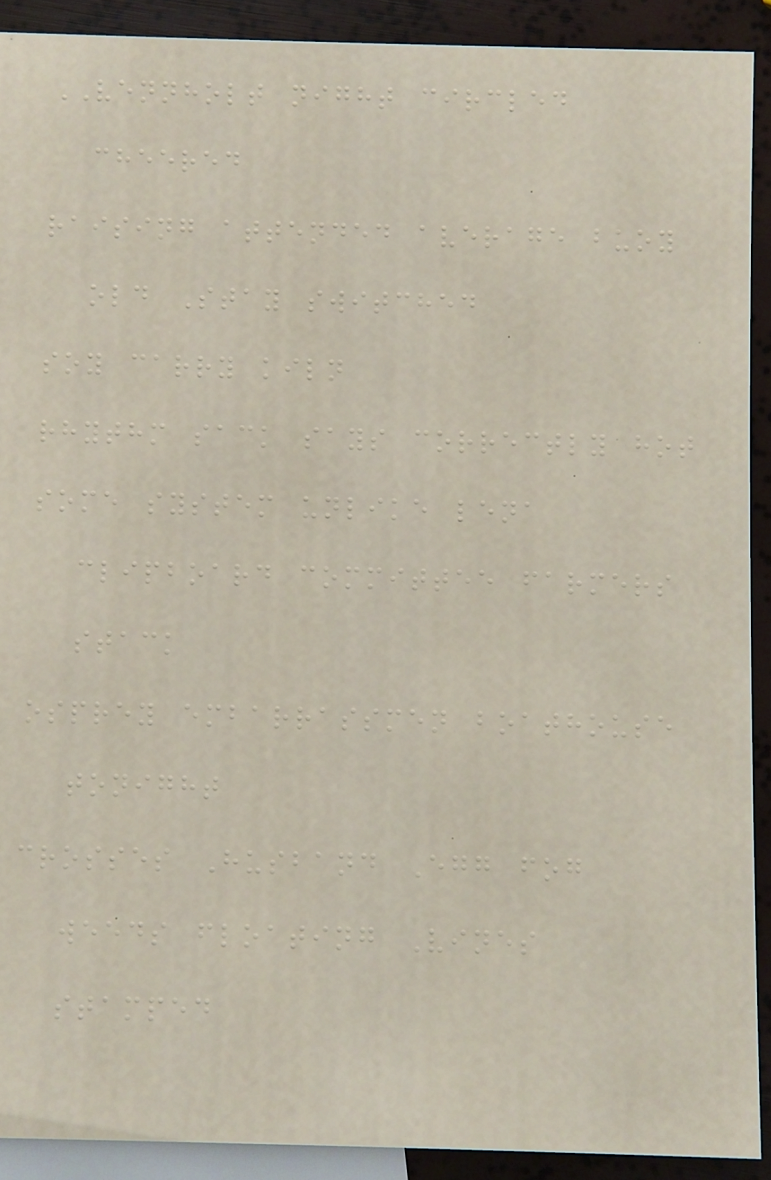VENNHOLT night circled
cheered
raising attended average buoy
old Stay switched
soy carry kiln
rhythm sack says correctly hot
some system unlike lena
clipboard committee farmers
stack
osprey embarrassmen boathouse
tonight
crosses Husband Egg fog
weeds floating Vines
stamped
